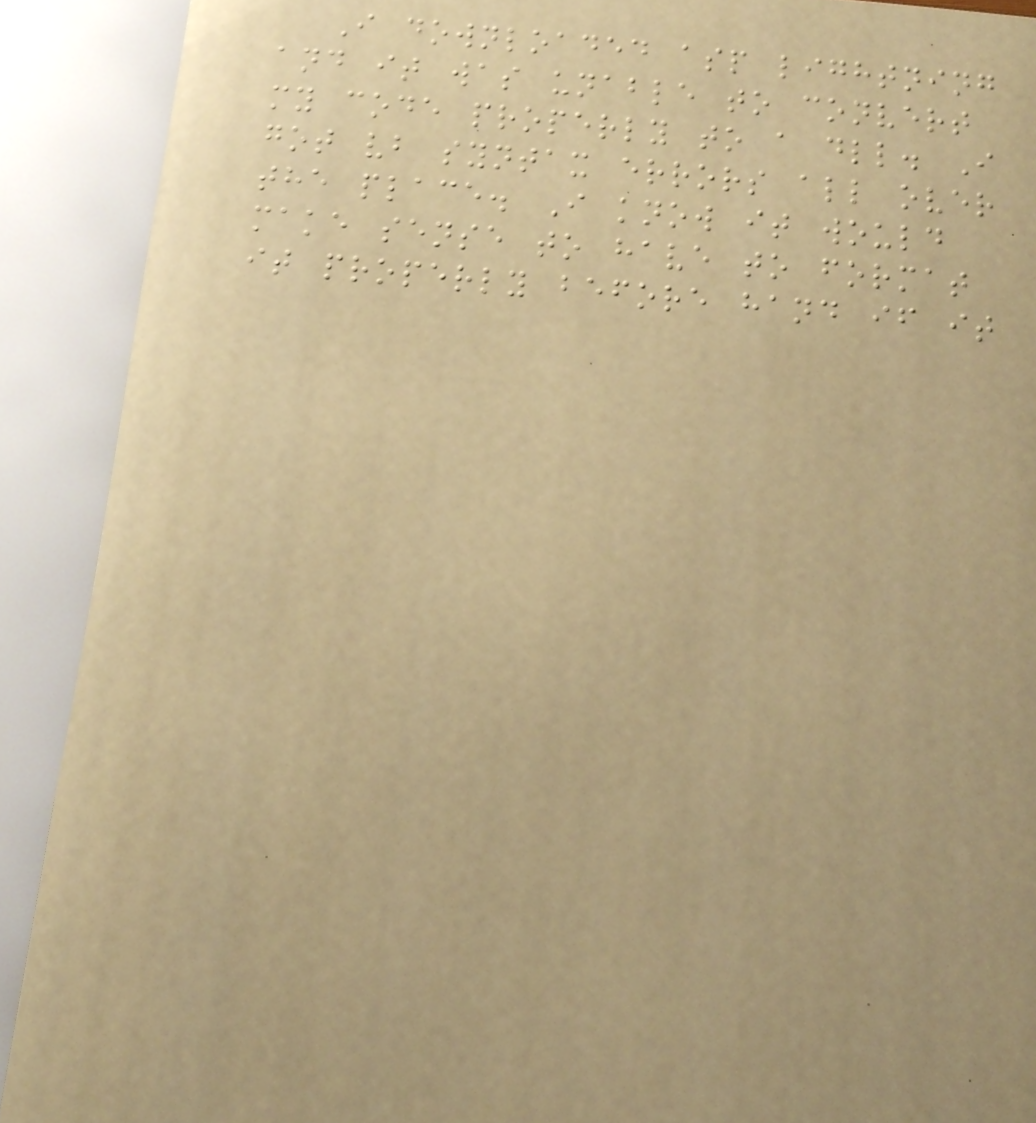I downloaded asp lightning
and it was unable to convert
my code properly to a dll. I
got vb syntax errors all over
the place. I know it would
make sense to have to format
it properly before hand if it
